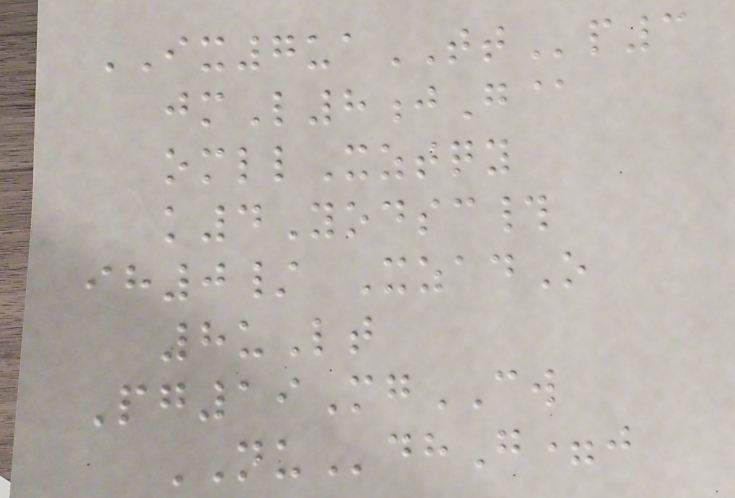IX7uaTTp3
jmL8jG@
omllXztqy
k4Yodsc#
ih0/ XzadO
8uLt
Pg19MgCW
NUdhG=j
